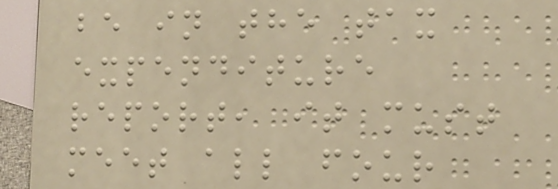be in the tax
expenditure
report, it must
meet all four
